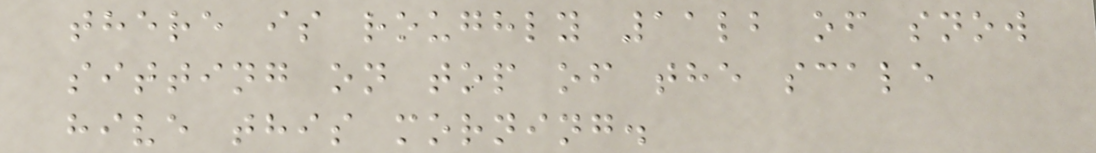there is roughly 11lb of snow
sitting on top of the scale
hive this morning.
